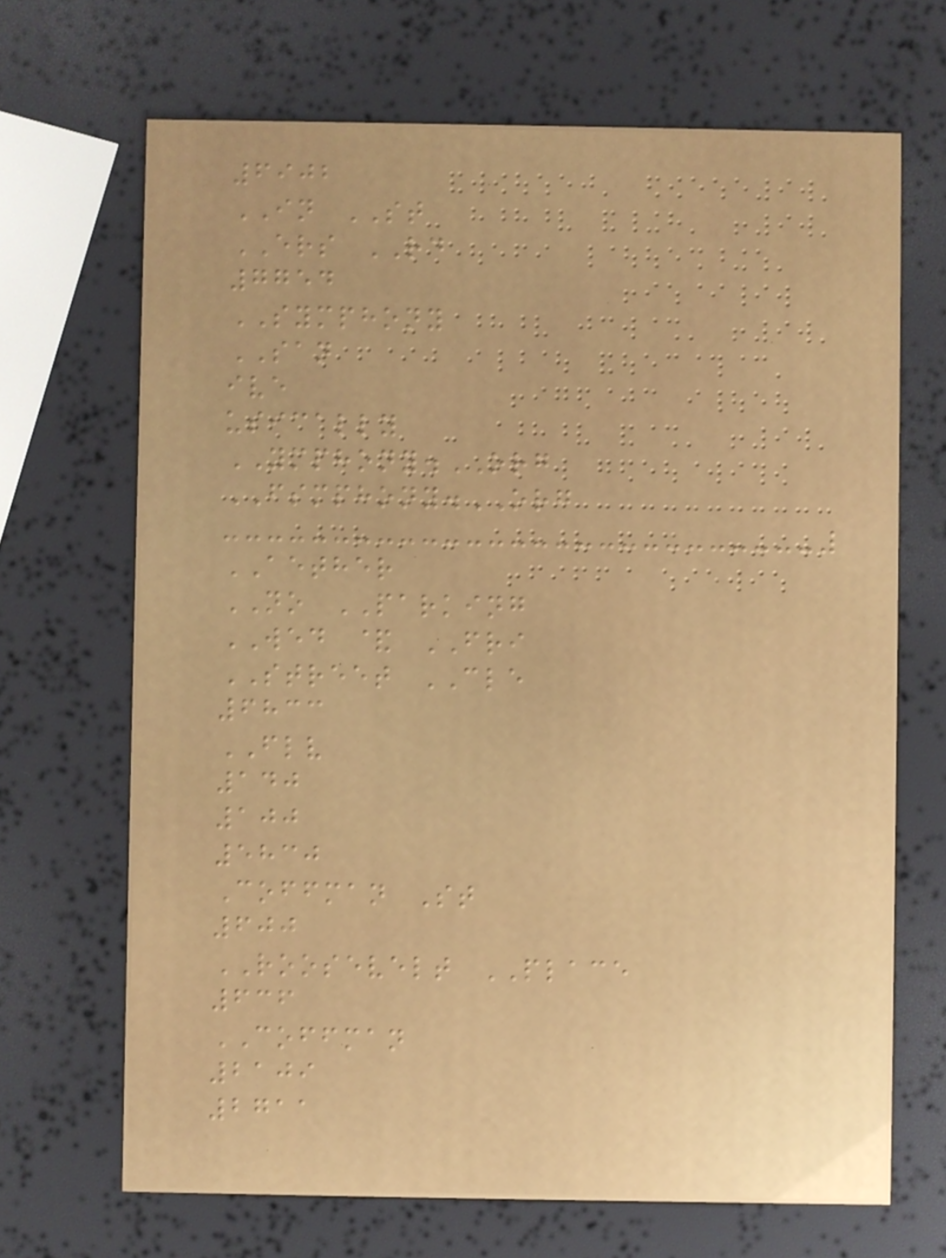6902
IN ST
ERS RD
7754
SYMPHONY
SAN
ive
usically
YMPHONY.ORG
FSMPHONY.ORG
AETHER
NO PARKING
WED & FRI
STREET CLE
6833
FLV
140
100
5830
Coffman St
600
ROOSEVELT PLACE
636
COFFMAN
2109
2711
